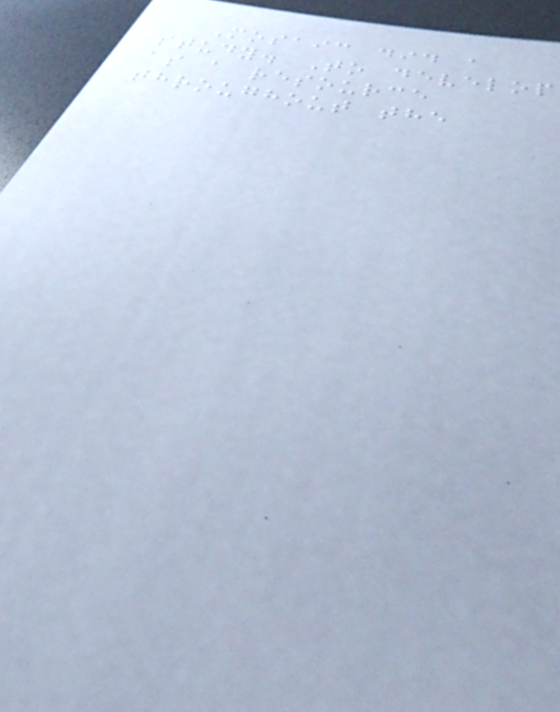Mosaic did a
study. To develop
as a resource
throughout the
